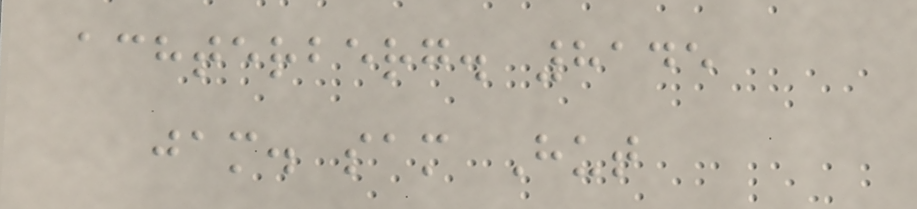achterberg. 8145
jam. sam Hut
